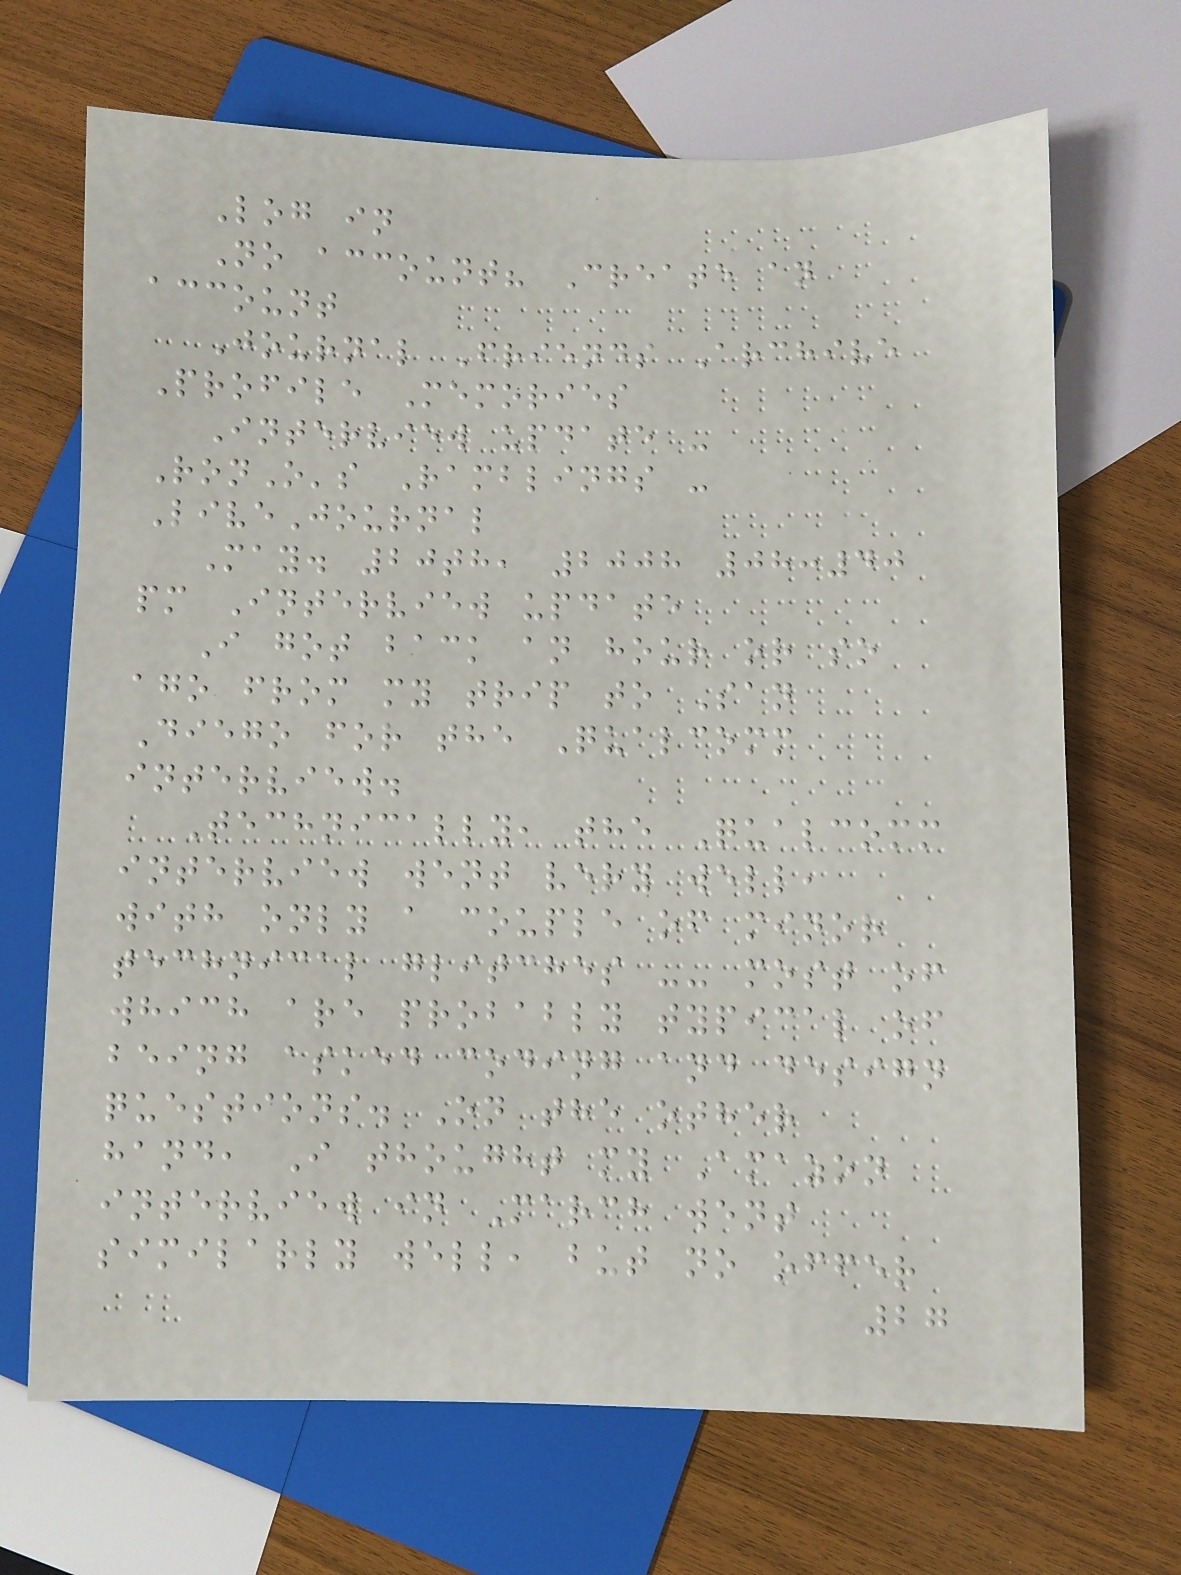Log in
No account? Create an
account
Journal Friends Archive
Profile Memories
Interview update -
RonO's Ramblings -
LiveJournal
May. 20th, 2008 08:40
pm Interview update
I got back an hour or so
ago from my trip to San
Diego for the Qualcomm
interview.
Technically, the Qualcomm
interview went very well,
with only a couple of minor
technical glitches -- most of
which are probably typical of
being asked coding and design
questions. On the other
hand, I thought my Amazon
interview in March went
similarly well, but no offer
27
